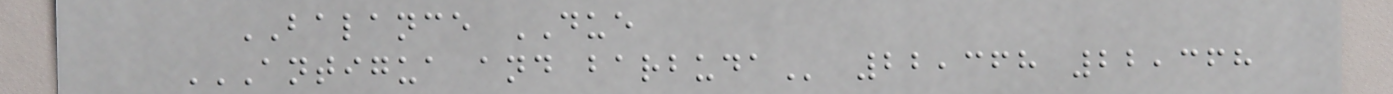BALANCE DUE
ANTIGUA AND BARBUDA 22,368 22,368
